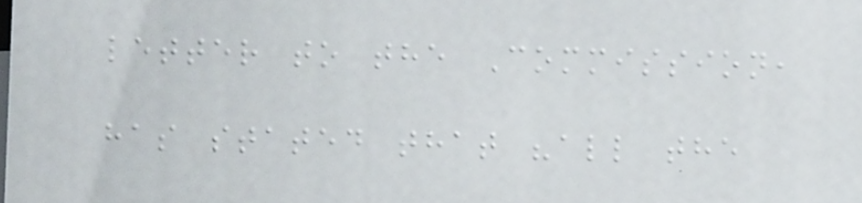letter to the Commission,
has stated that "all the
